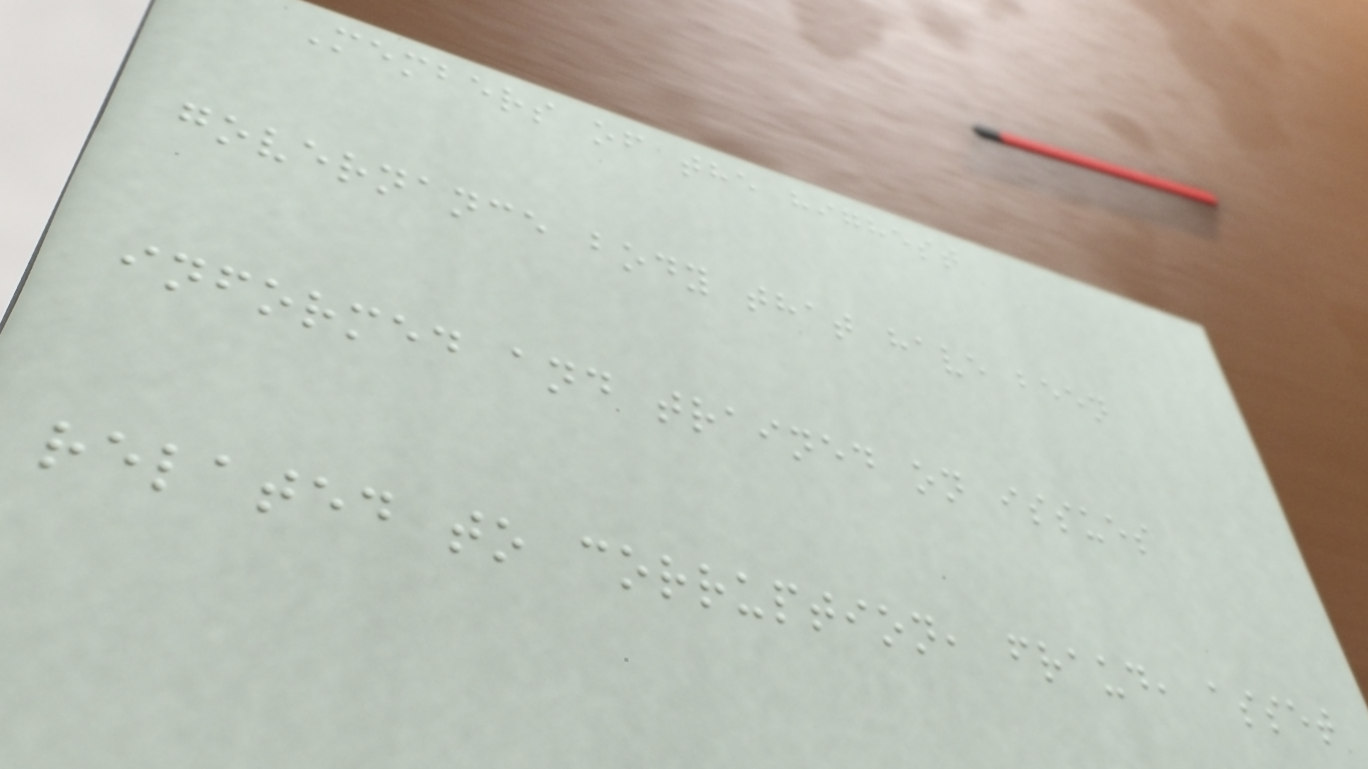Members of the highest
governance body that have been
informed and trained on issues
related to corruption, fraud, asset
